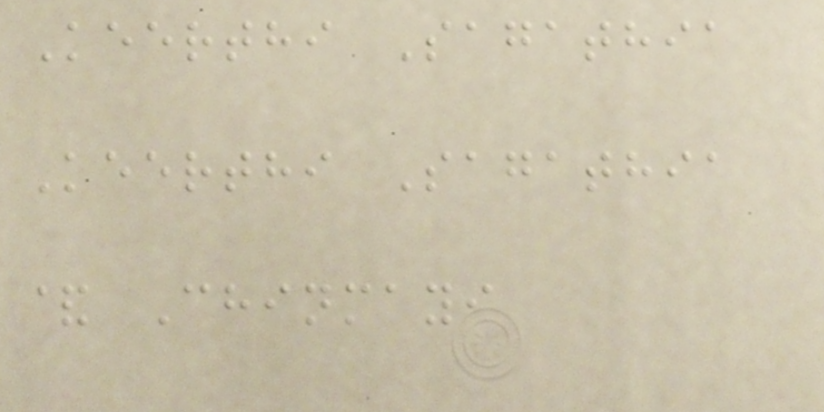Keerthi Sagathia
Keerthi Sagathia
& Chinmayi
